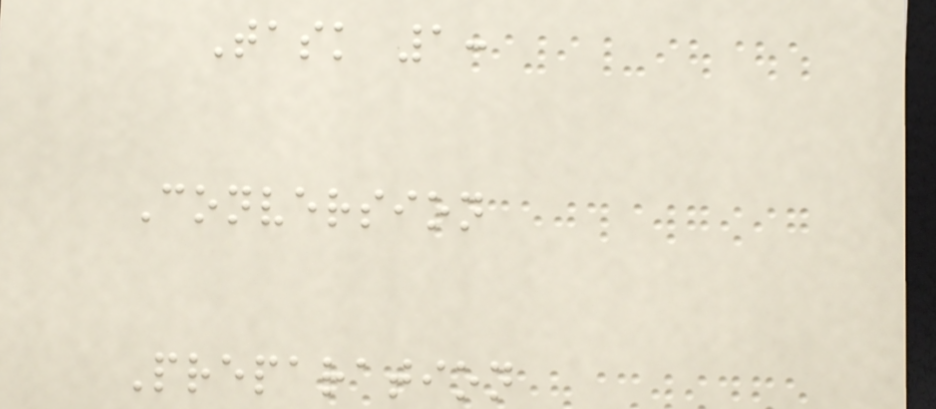Task 1:
Conversion
Preparation
